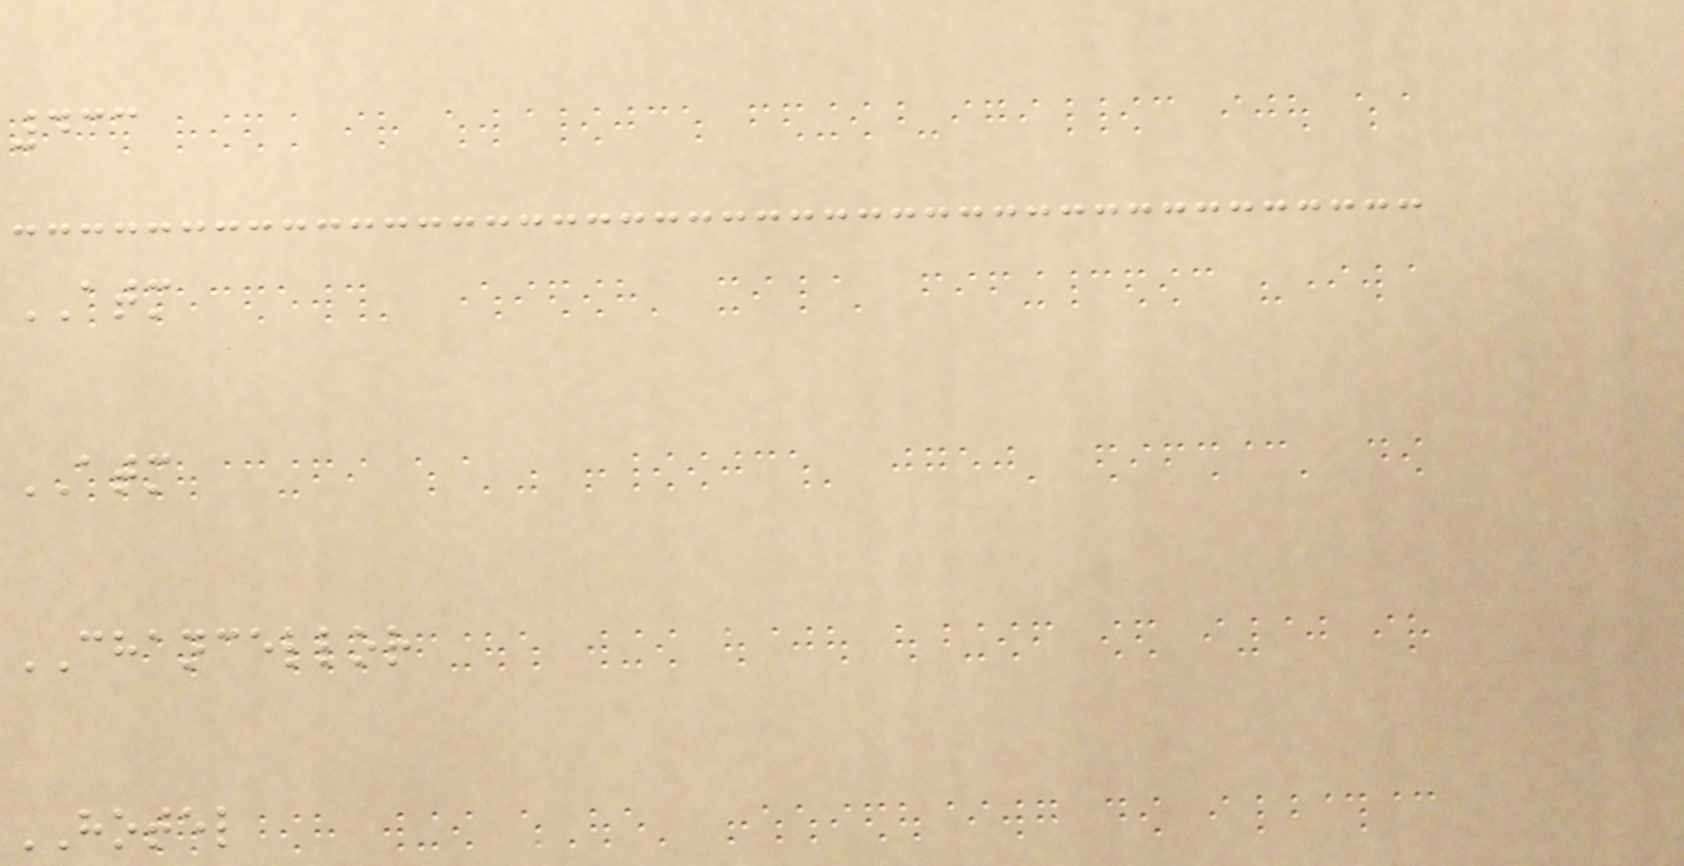433
ATM
ATM
CHANCELLOR
HOTEL
